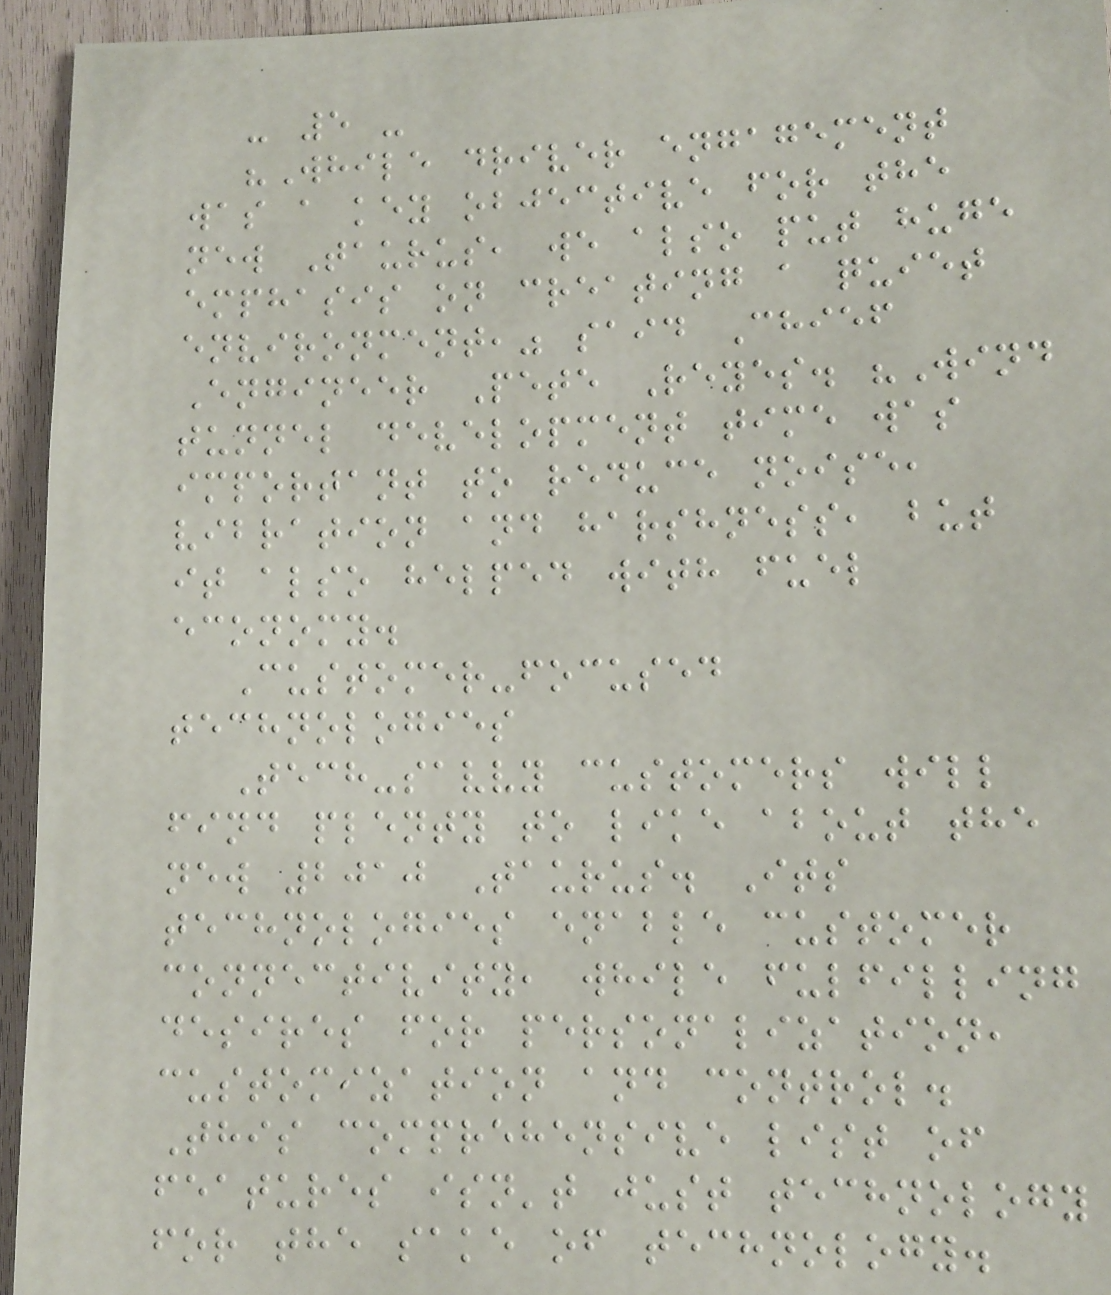- 5 -
"While driver engagement
was a key objective for the
new Taurus, we also put huge
emphasis on creating a quiet
environment," said Chief
Engineer Pete Reyes. "Wind
tunnel development time was
important to reduce noise,
vibration and harshness, but
it also helped with fuel
economy.
Customer-focused
technologies
Tech-savvy customers will
find plenty to like about the
new 2010 Taurus. Its
technologies enable customer
connectivity, while fulfilling
desires for personalization,
customization and control.
This comprehensive list of
features isn't just technology
for the sake of technology.
